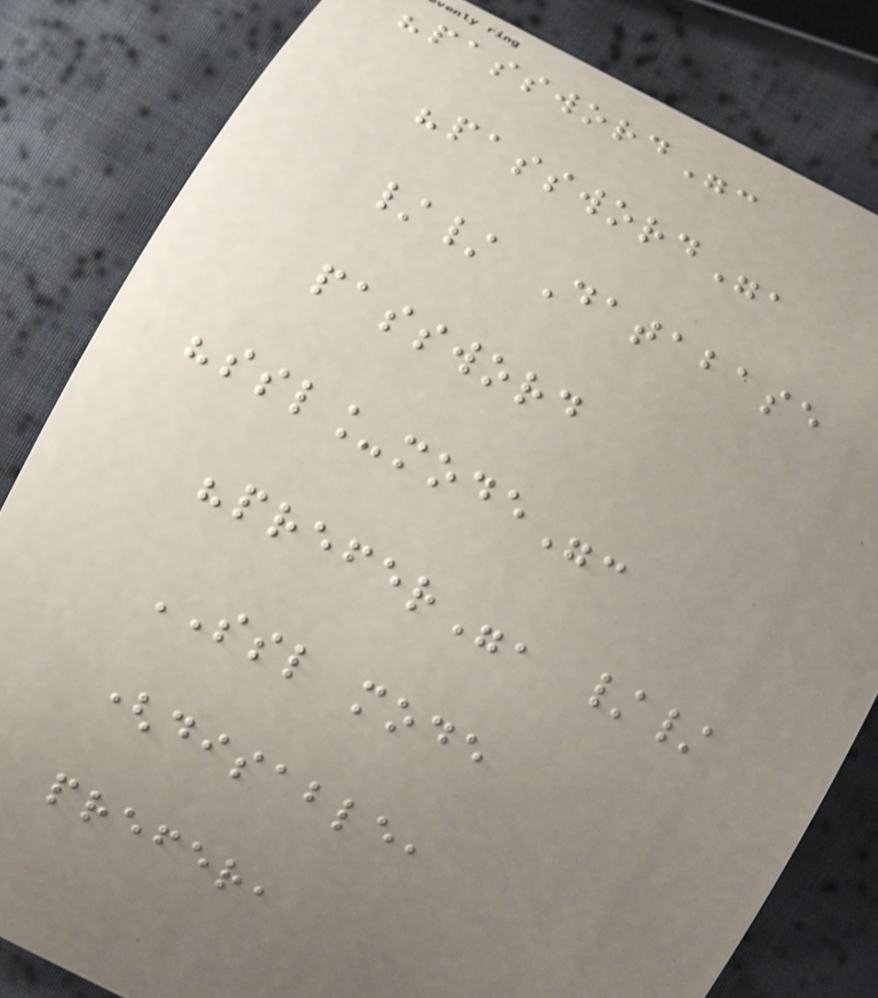"password":
"password",
// Database
password
"ssl_mode":
"prefer", //
SSL mode
(disable,
prefer,
